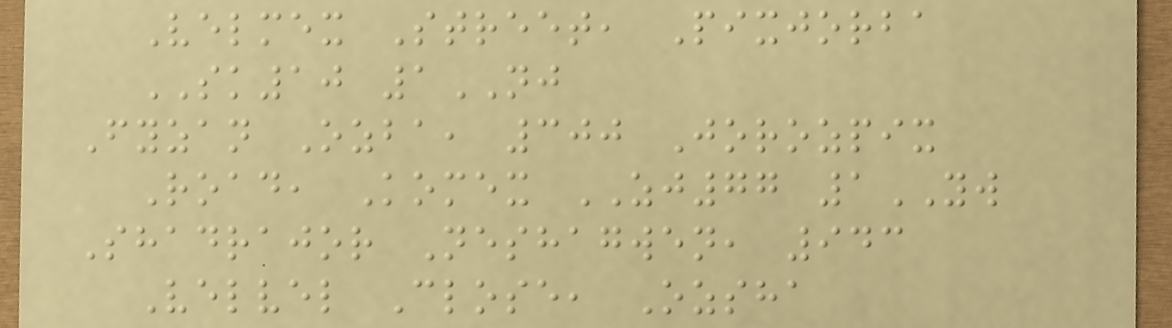Velmex Street, Pixjorba
SK10 1NJ
Fyzan Ozba, 300 Jorozpix
Road, Komex ZJ77 1YW
Shadrajor Neshagwen, 943
Velvel Close, Ozsha
